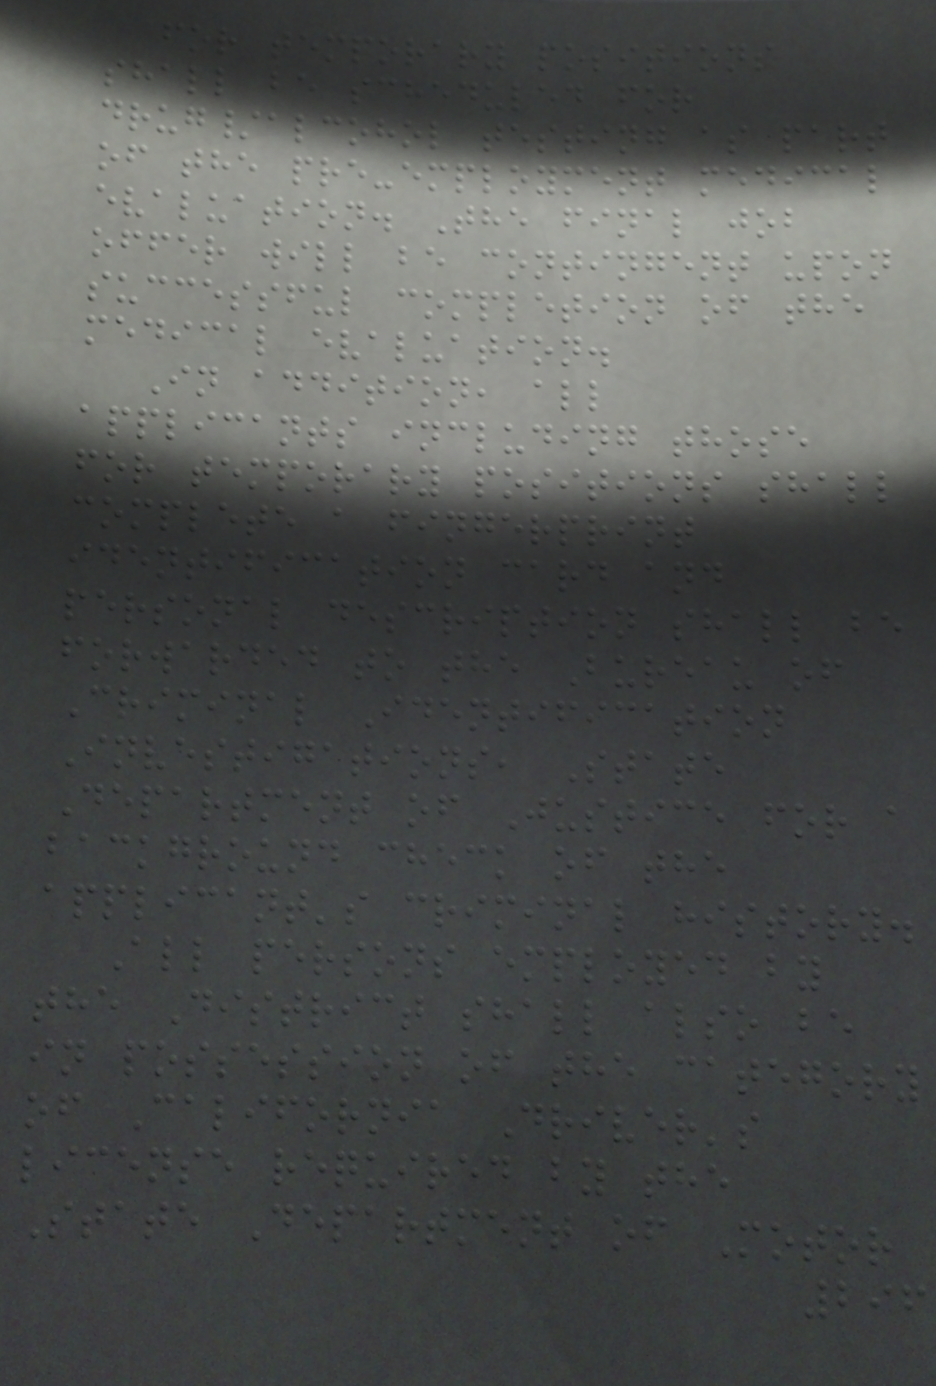for temporary positions
shall be scheduled for
drug/alcohol testing as part
of the pre-employment medical
evaluation. The final job
offer will be contingent upon
successful completion of the
medical evaluation.
In addition, all
applicants including those
for temporary positions shall
complete a fingerprint
identification card and
personal description shall be
forwarded to the Bureau of
Criminal Identification
Investigations, State
Department of Justice for a
background check of the
applicant's criminal history.
All persons employed by
the District shall also be
in possession of the category
of California Driver's
license required by the
State Department of Motor
296
